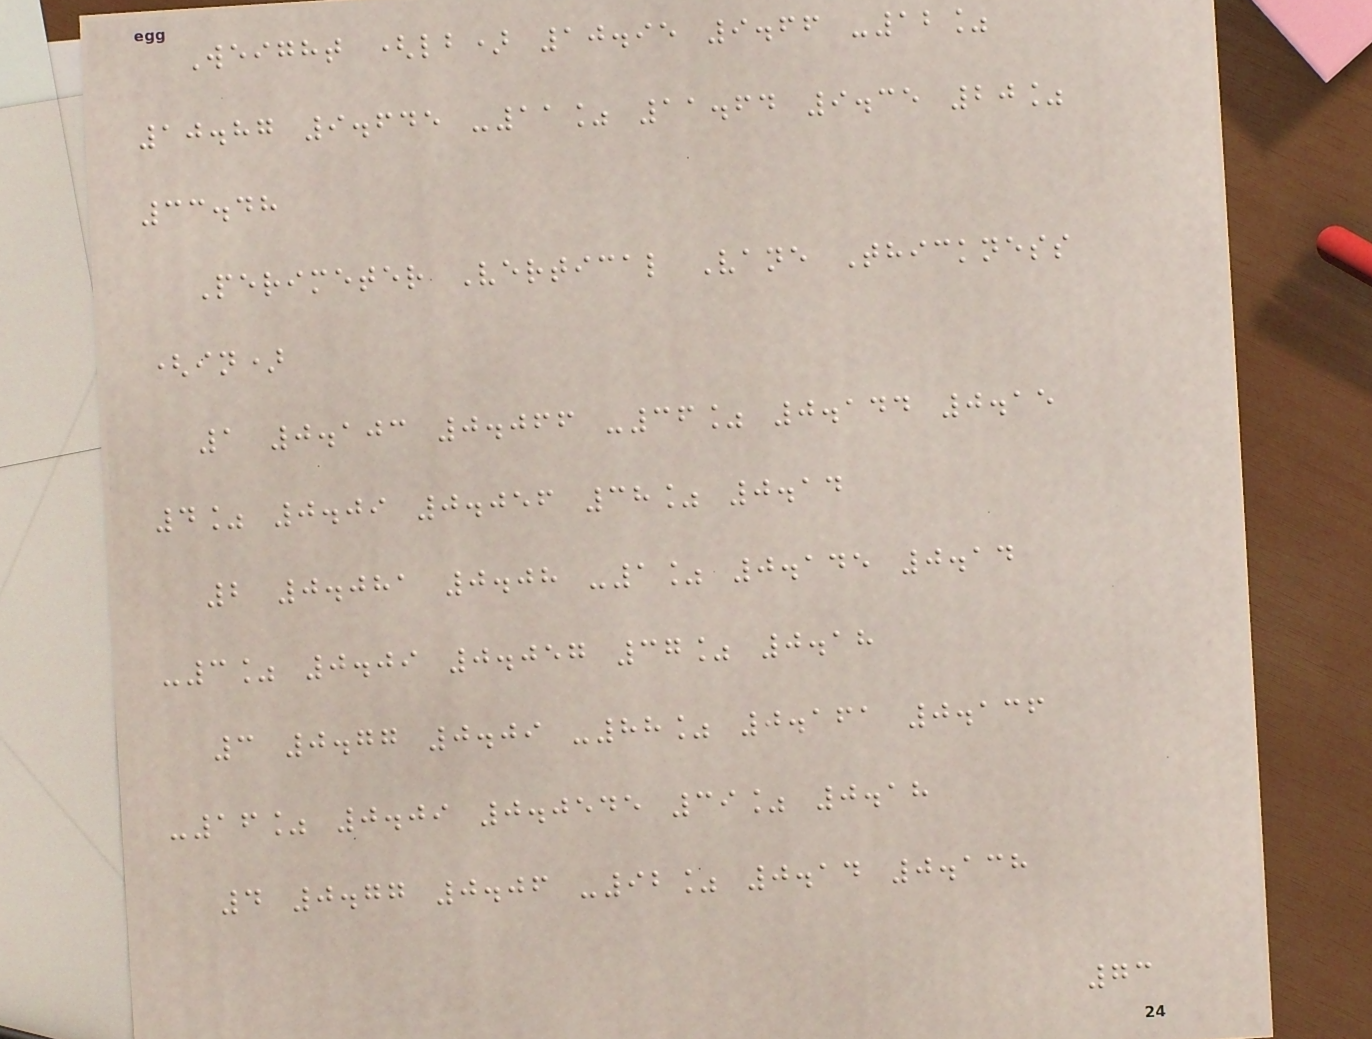Weight (lb) 10.95 9.66 -12%
10.87 9.645 -11% 11.64 9.35 20%
33.48
Perimeter Vertical Vane Thickness
(in)
1 0.103 0.066 -36% 0.144 0.15
4% 0.09 0.056 38% 0.14
2 0.081 0.08 -1% 0.145 0.14
-3% 0.09 0.057 37% 0.18
3 0.77 0.09 -88% 0.161 0.136
-16% 0.09 0.0545 39% 0.18
4 0.77 0.06 -92% 0.14 0.138
73
